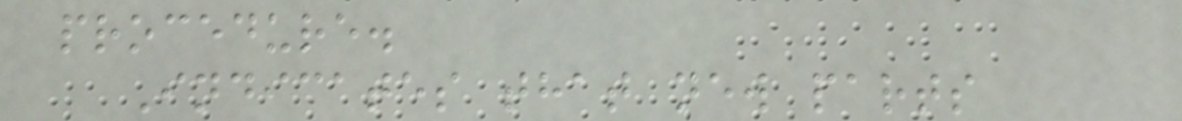procedure.
Indicates that new parts
